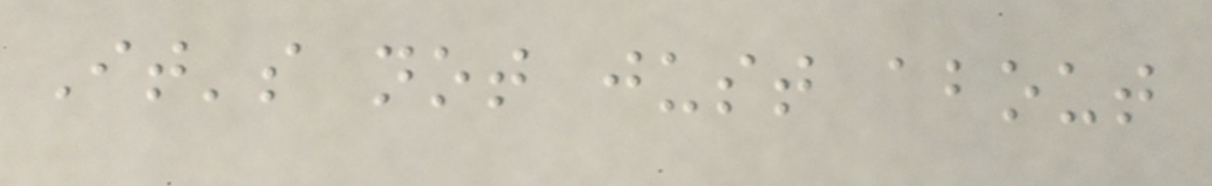It's not just about
